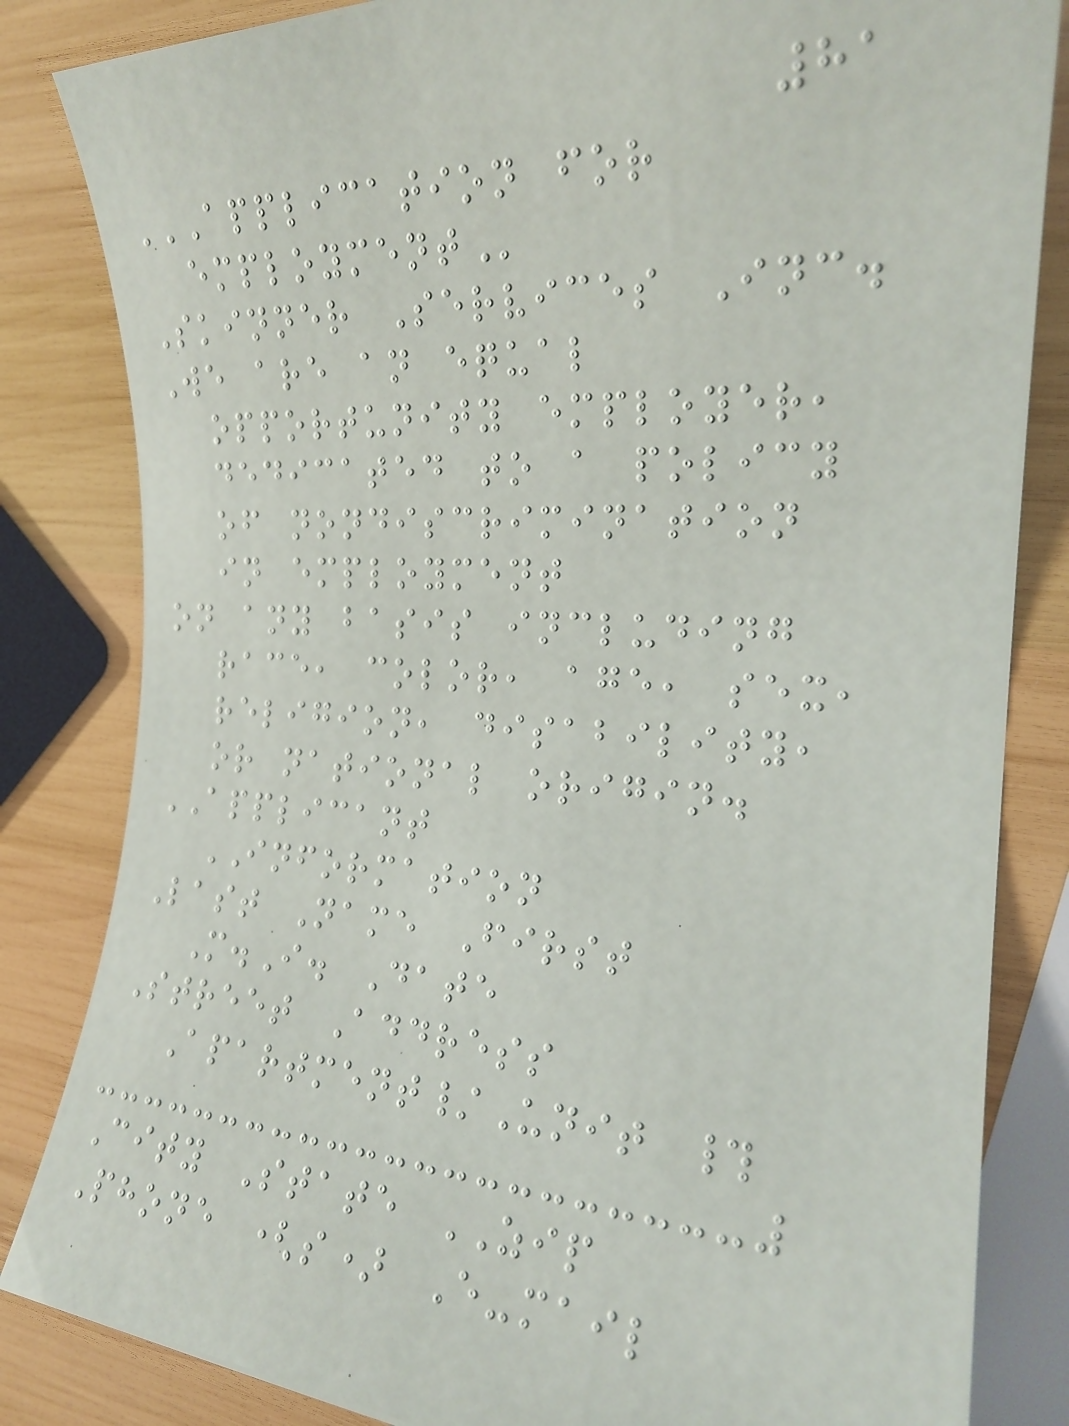81
APPLICATION FOR
EMPLOYMENT
Skinner Services Inc.
We are an equal
opportunity employer,
dedicated to a policy
of nondiscrimination
in employment
on any basis including
race, color, age, sex,
religion, disability,
or national origin.
APPLICANT
INFORMATION
Last Name First
M.I. Date
Street Address
Apartment/Unit #
City State ZIP
Phone (s) E-mail
